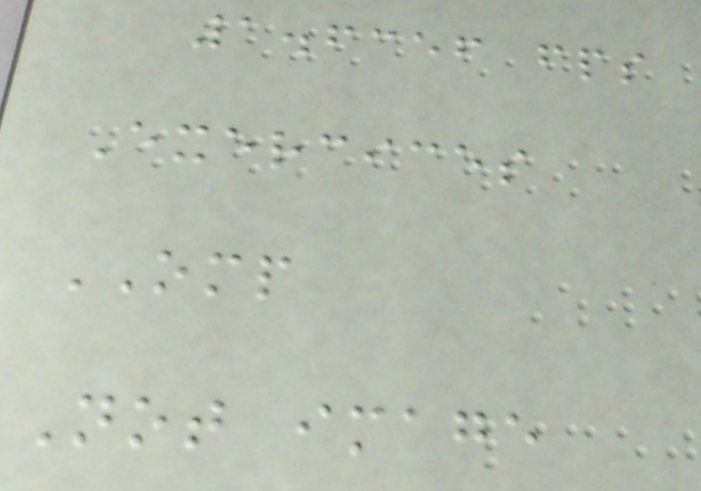1.6356 fps
Exercices
OMP
Not image
